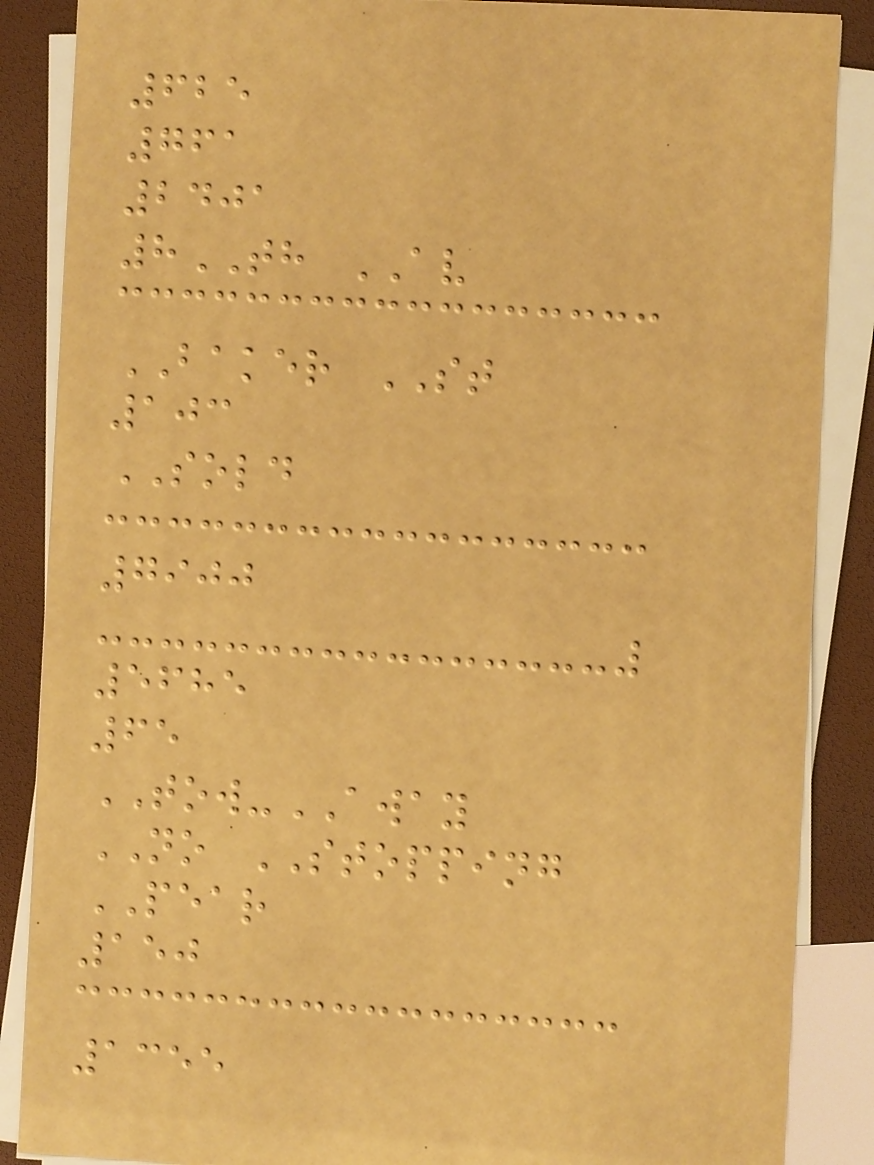625
761
2401
8TH AV
BAKER ST
103
SOLD
7900
5685
65
TOW-AWAY
NO STOPPING
PEAR
150
1355
